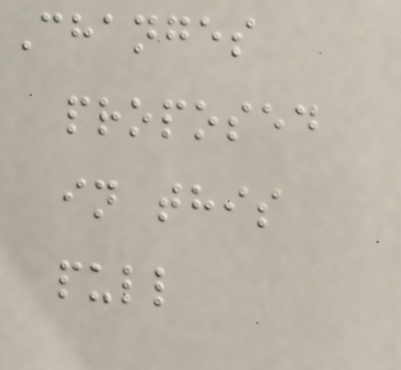Changes
proposed
in this
pull
